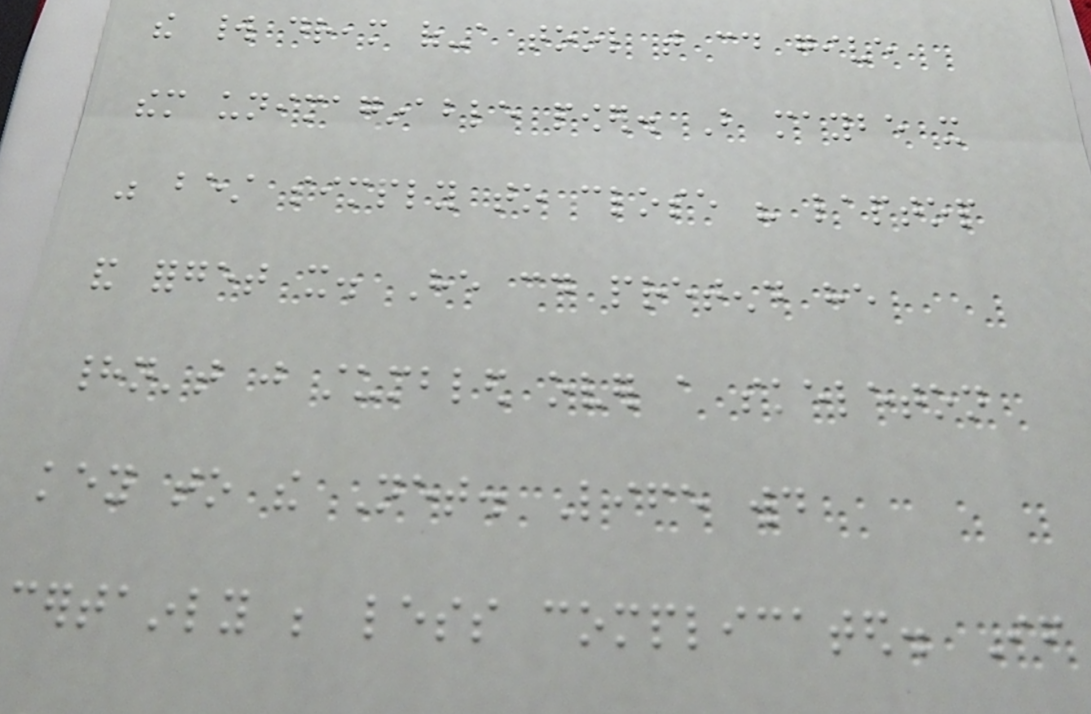the world dream of-a tool that could give
them unimaginable power. But maybe it
was best simply to close his laptop
and forget it. He could pretend he
hadn't just stumbled over a skeleton
key to the Net. Life would
certainly be less complicated. If
